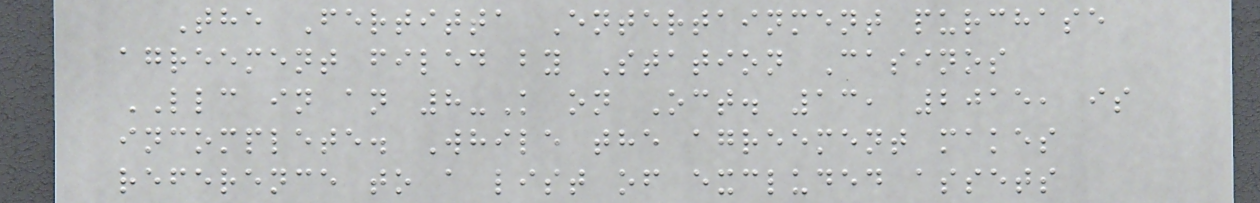The Fertitta Entertainment purchase
agreement filed by Station Casinos
LLC in an 8-K on Oct. 13, 2015, is
incomplete. While the agreement makes
reference to a list of excluded assets
